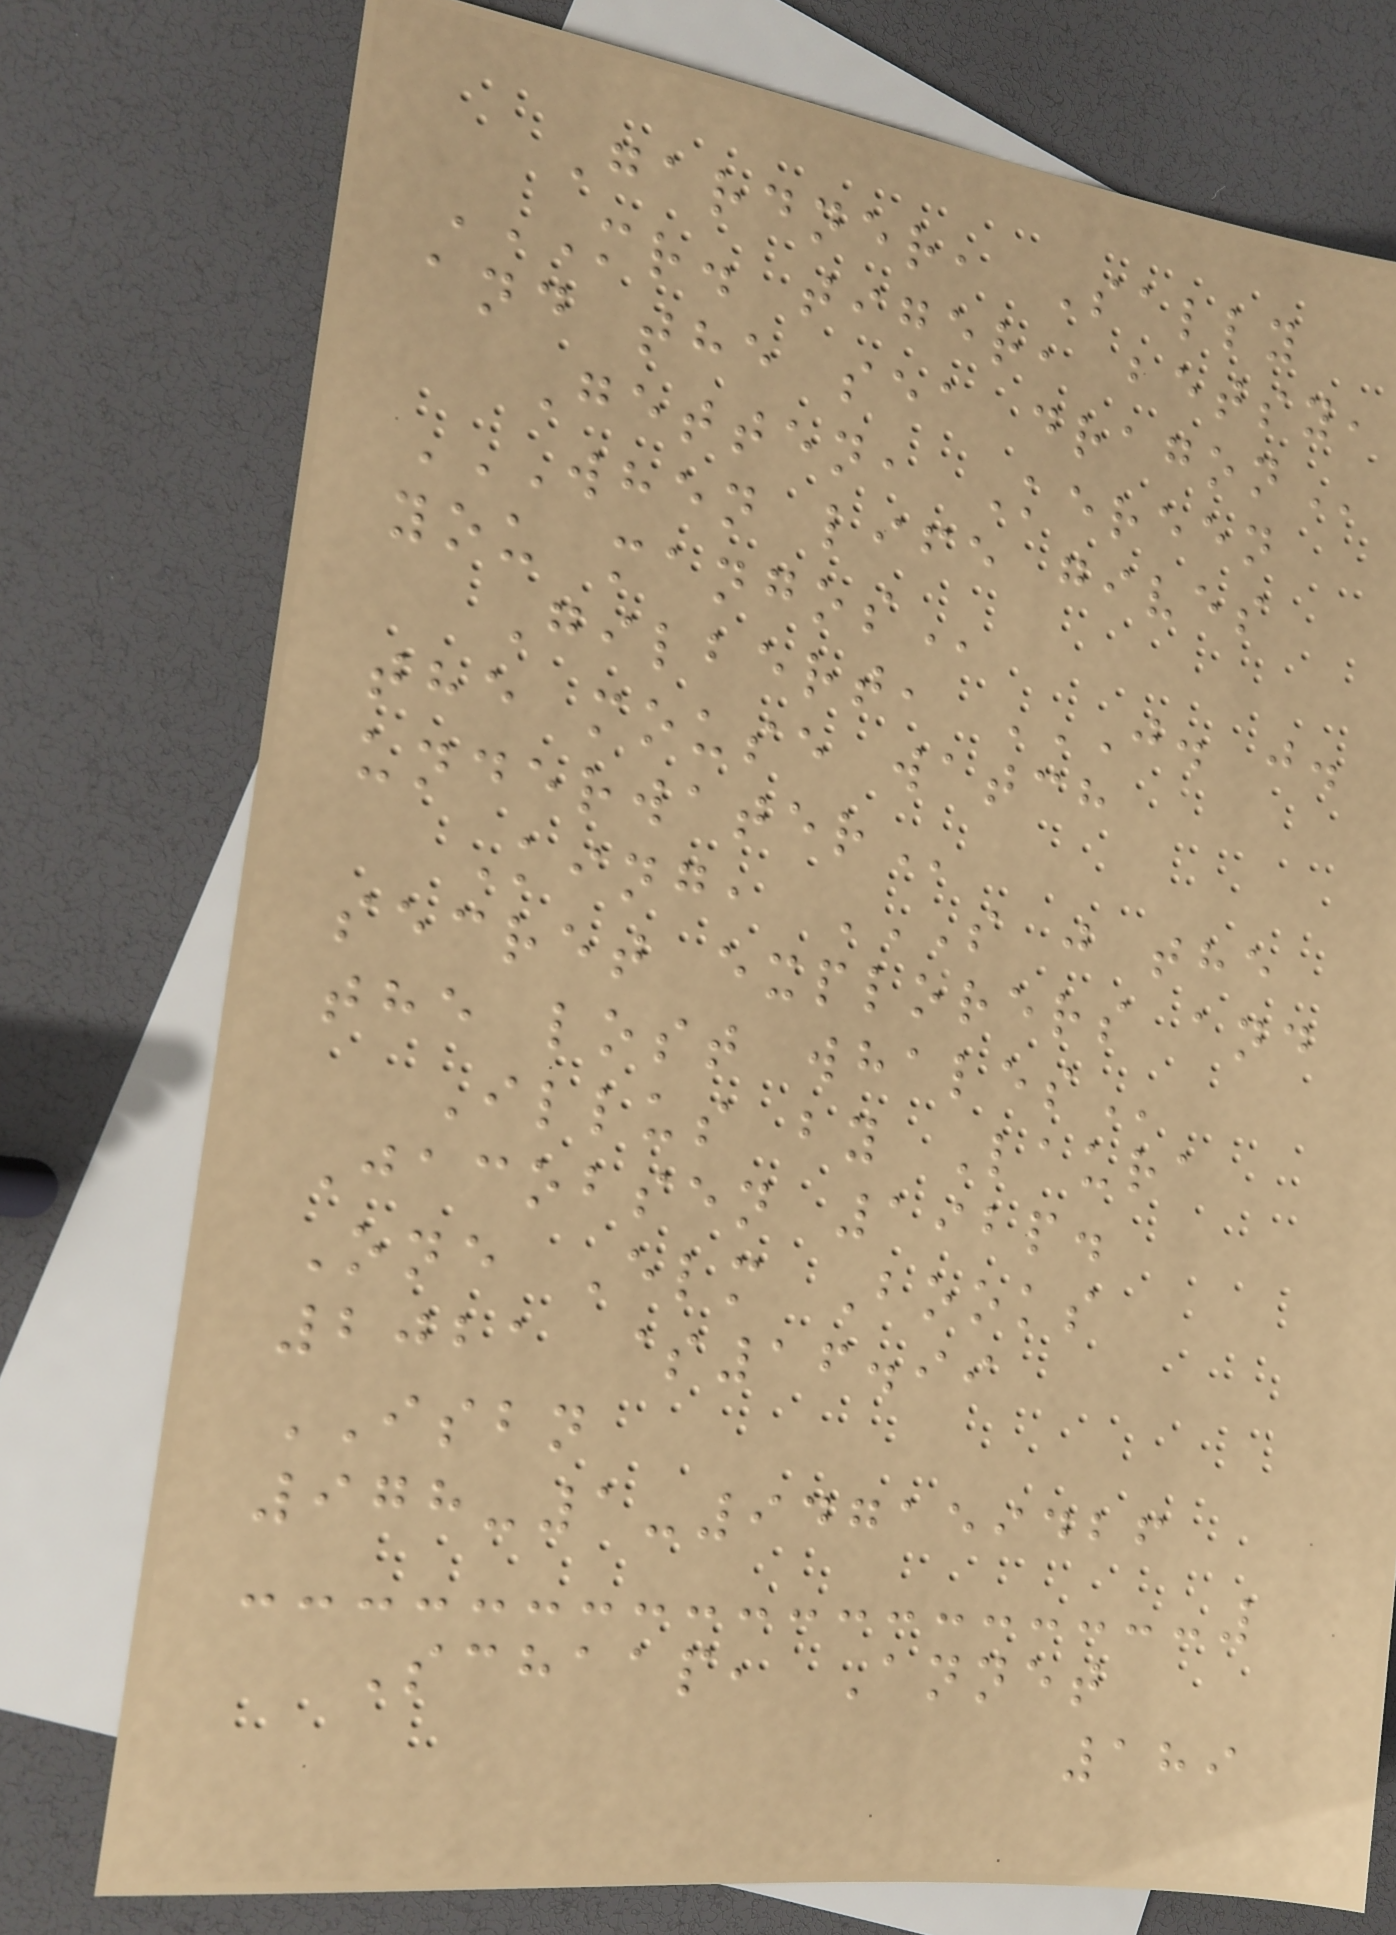Gardner, Sally
MR. TIGER, BETSY,
AND THE SEA DRAGON
Getten, Kereen
WHEN LIFE GIVES
YOU MANGOS
Gilbert, J. J.
THE MOUSE WATCH
UNDERWATER
King, S J THE
SECRET EXPLORERS AND
THE LOST WHALES
Illus by Laura
Jacobsen 192p.
One Elm Books
2021 $16.99
ISBN
978-1-947159426
Schaap, Annet
189
